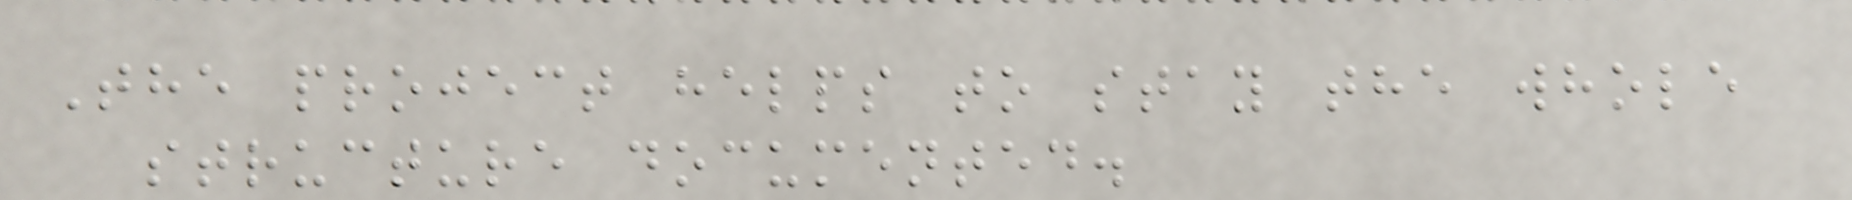The project helps to stay the whole
structure documented.
